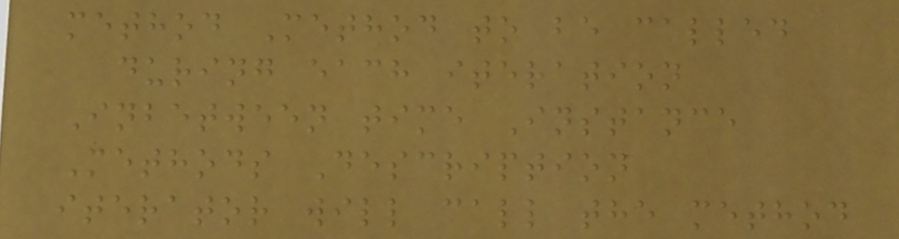method Method to be called
during each iteration
Inbetween time Instance
Methods Description
iterator will call the method
